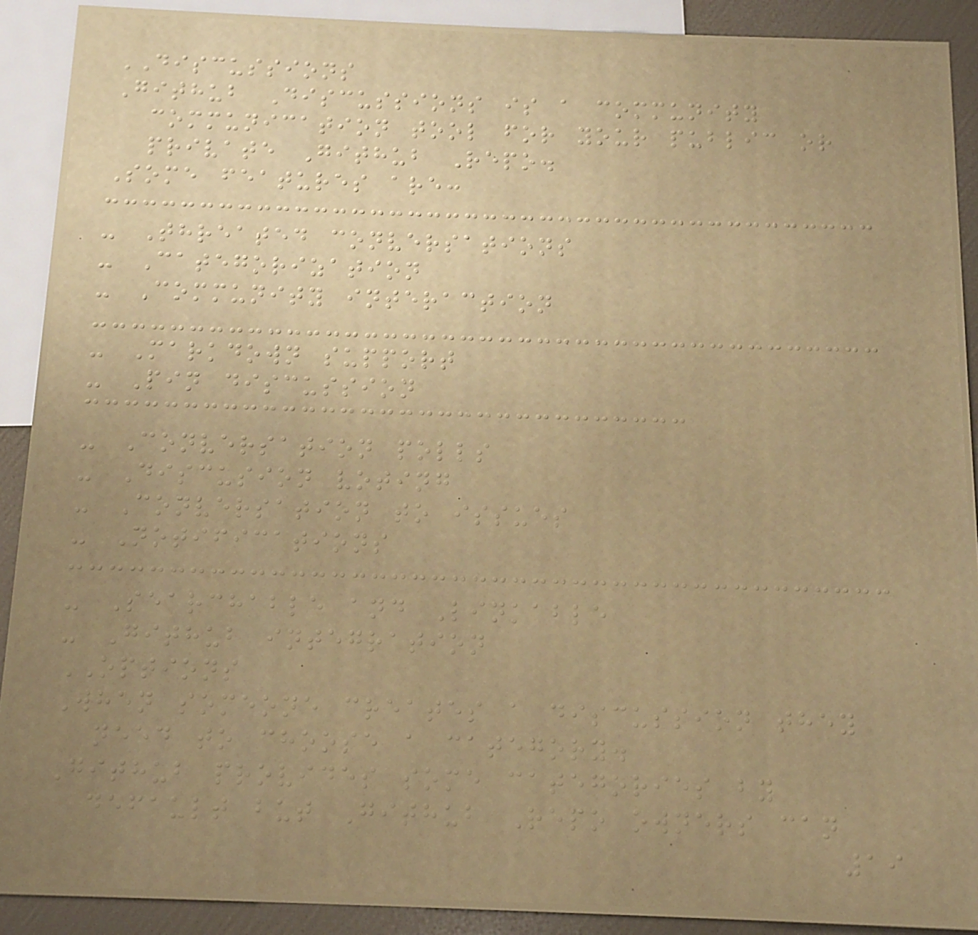DISCUSSIONS
Github Discussions is a community
communication tool for your public or
private Github Repo.
Some features are:
- Threated conversations
- Categorization
- Community interaction
- Markdown support
- Pin discussion
- Conversation polls
- Discusion voting
- Conversation to issues
- Notifications
- Searchable and Linkable
- Github integration
OPTIONS
When someone creates a discussion they
need to choose a category.
Github provides some categories by
default but Github Repo owners can
19
